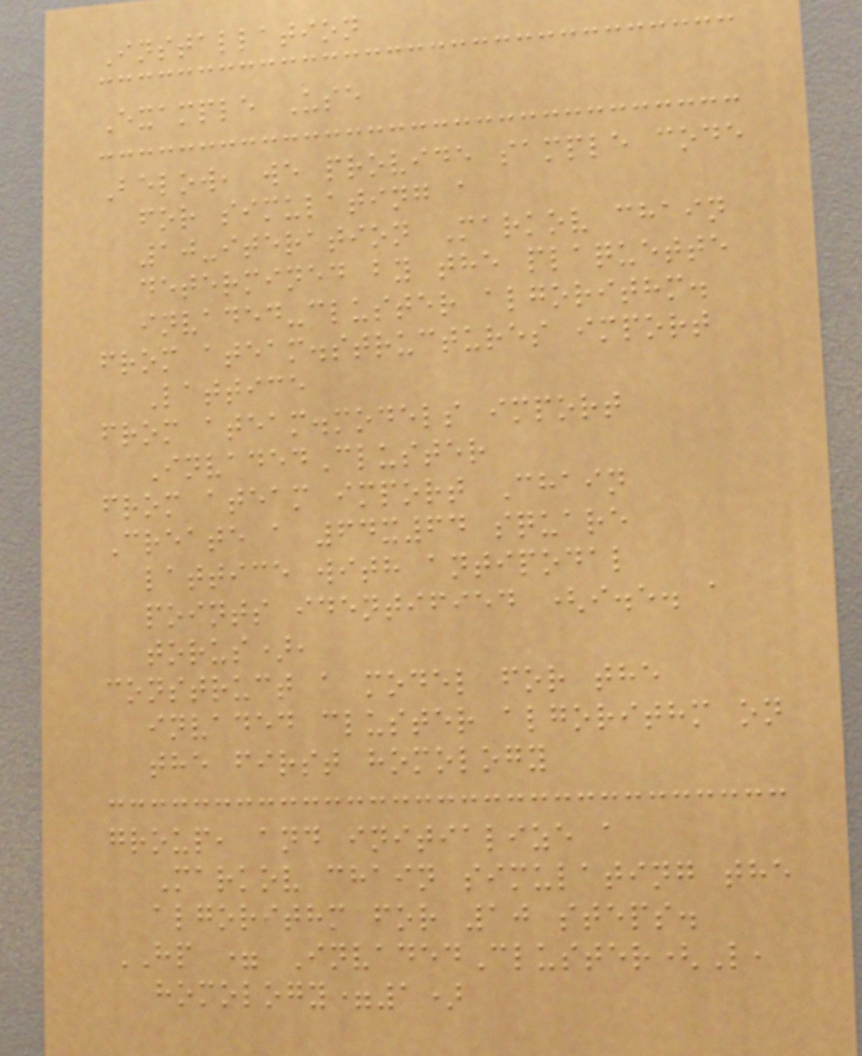Installation
Example Use
Below, we provide sample code
for simulating a
10-iteration Markov chain
determined by the plaquette
invaded-cluster algorithm.
from ateam.structures import
Lattice
from ateam.models import
InvadedCluster
from ateam import Chain
Create a 64x64 square
lattice with antipodal
points identified (i.e. a
torus),
construct a model for the
invaded cluster algorithm on
the first homology
group, and initialize a
Markov chain simulating the
algorithm for 10 steps.
HP = InvadedCluster(L,
homology=1)
